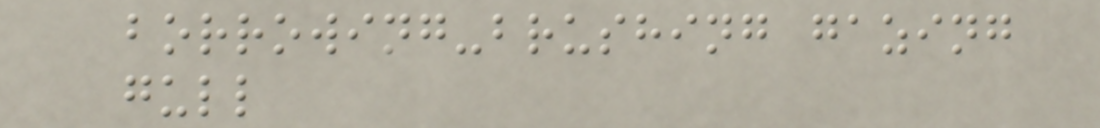borrowing-brushing gazing
gull
